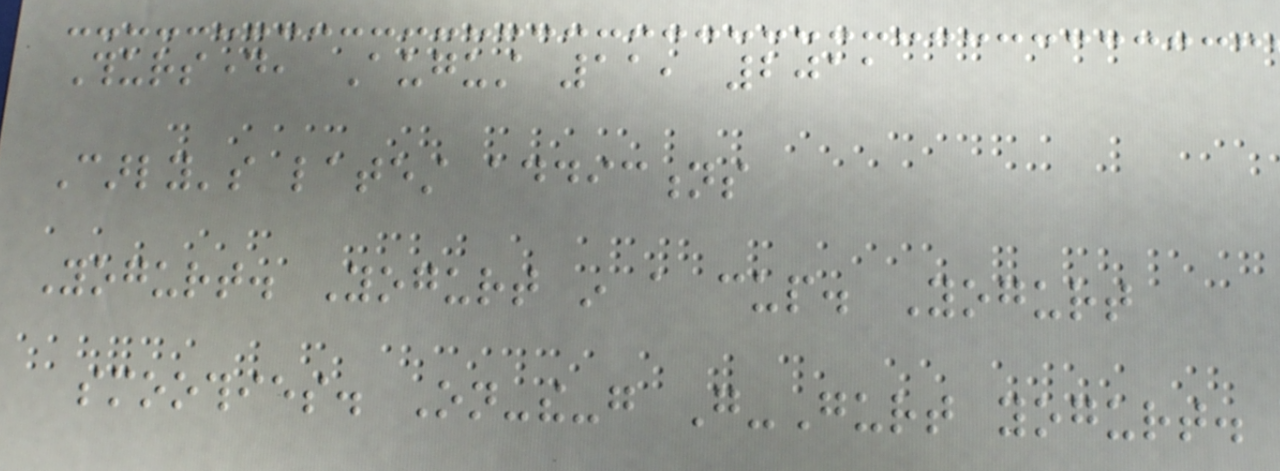Thursday, August 11, 2011
Carly's latest addictions
Yogurt. Yogurt in a cup. Yogurt
smoothies. On-the-go Go-Gurt yogurt.
